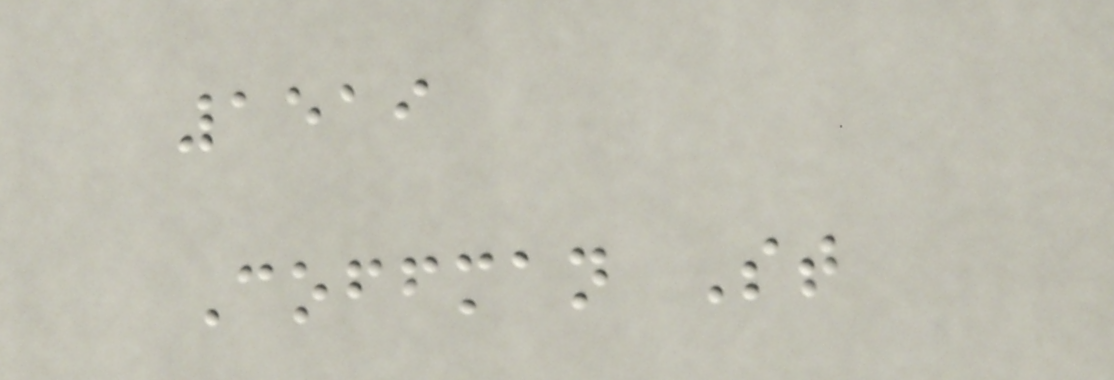1519
Coffman St
